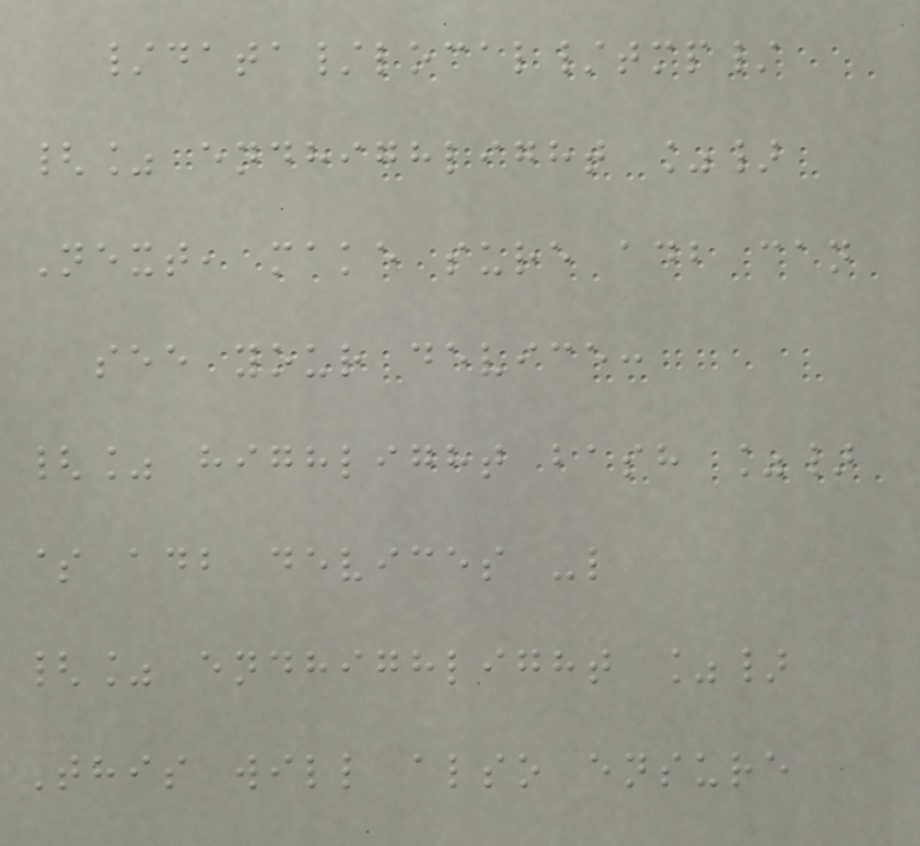/data/local/tmp/
{% endhighlight %}
Next, make sure adb can
see your device:
{% highlight bash %}
$ adb devices -l
{% endhighlight %}
This will also ensure
